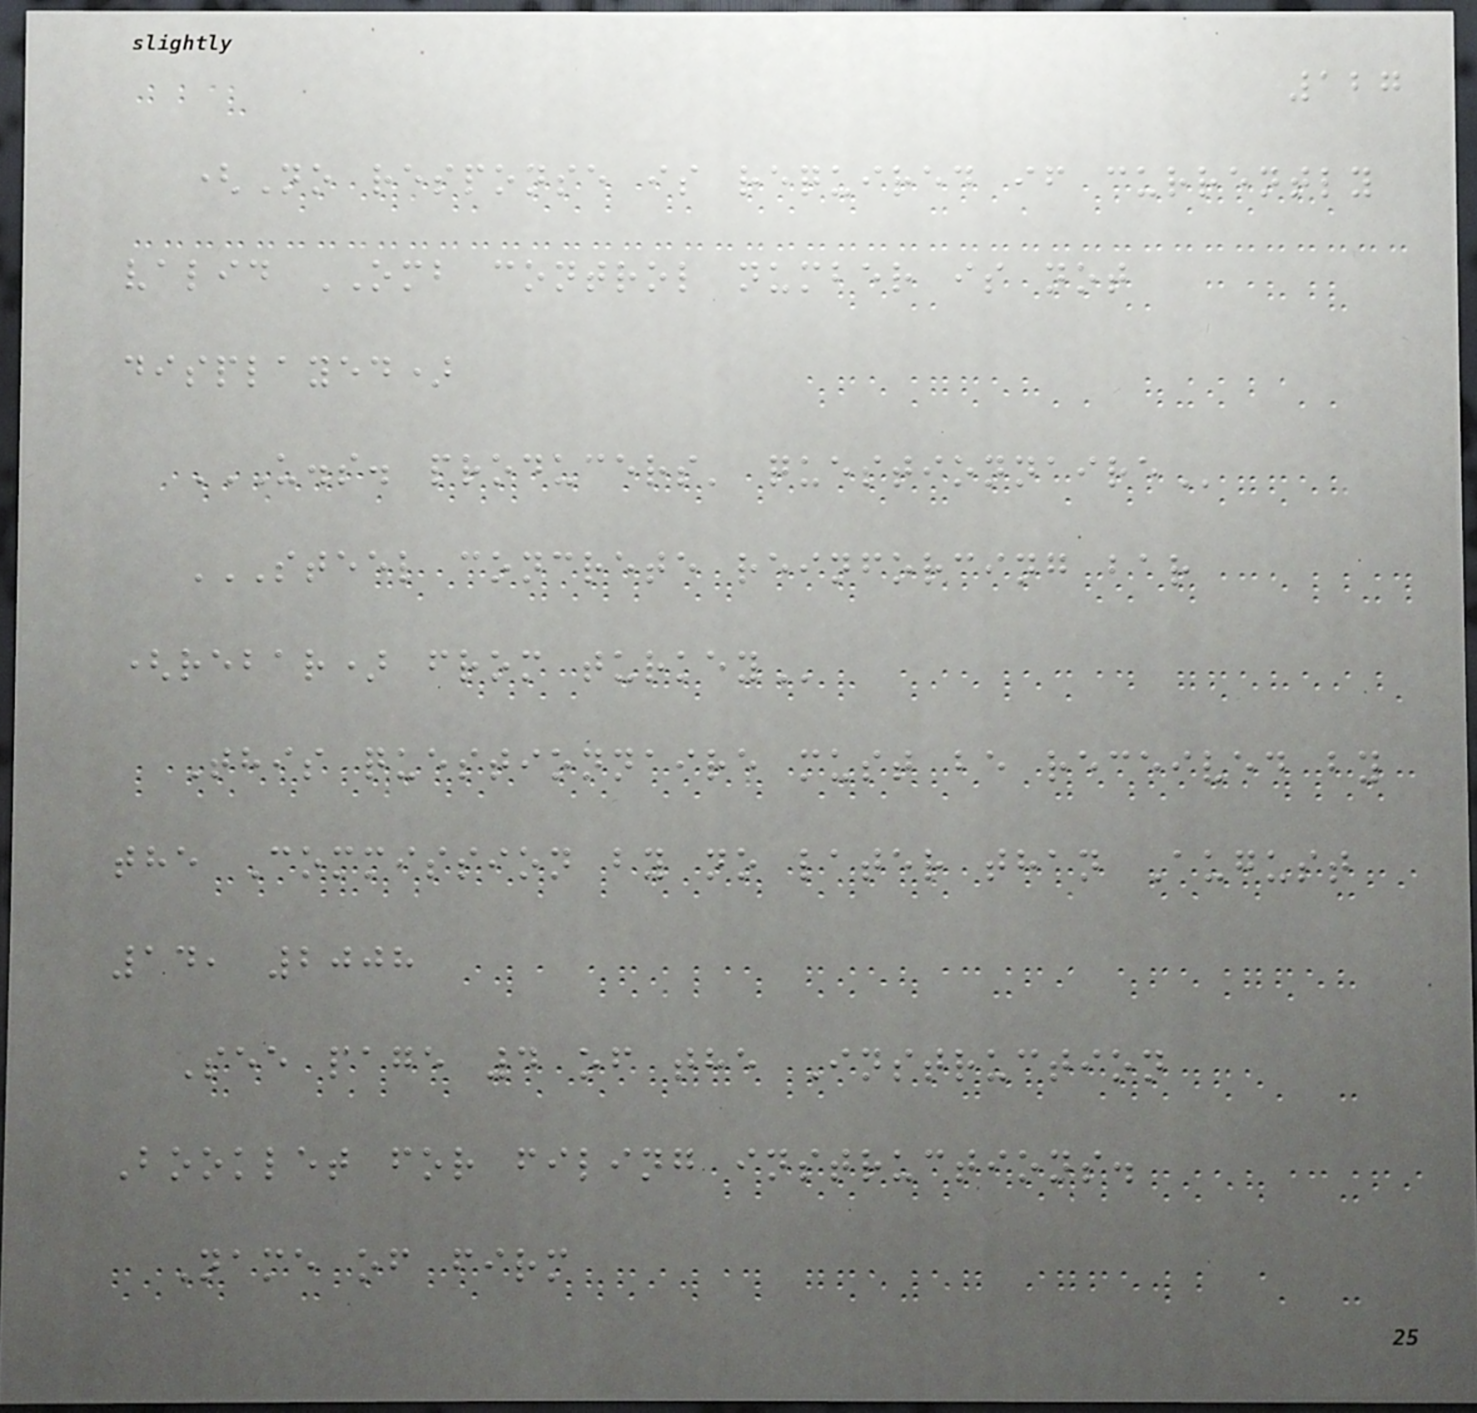127
(No response is required if currently
valid OMB control number is not
displayed)
U.S. PRODUCERS' QUESTIONNAIRE
STEEL CONCRETE REINFORCING BAR
(REBAR) FROM TURKEY
This questionnaire must be received by
the Commission by no later than August
14, 2008
See page 4 of the Instruction
Booklet for filing instructions.
Name of firm
